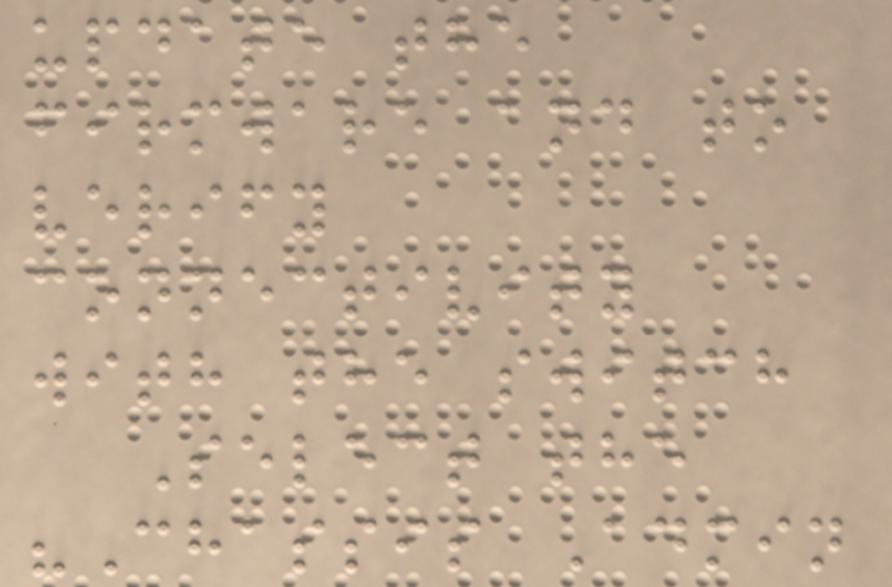update the
firmware and to
verify
connectivity
with the switch
Select the
"Chassis Admin
